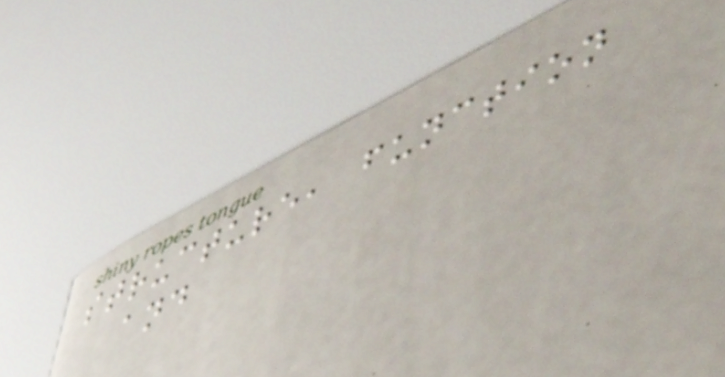structure, function
and
